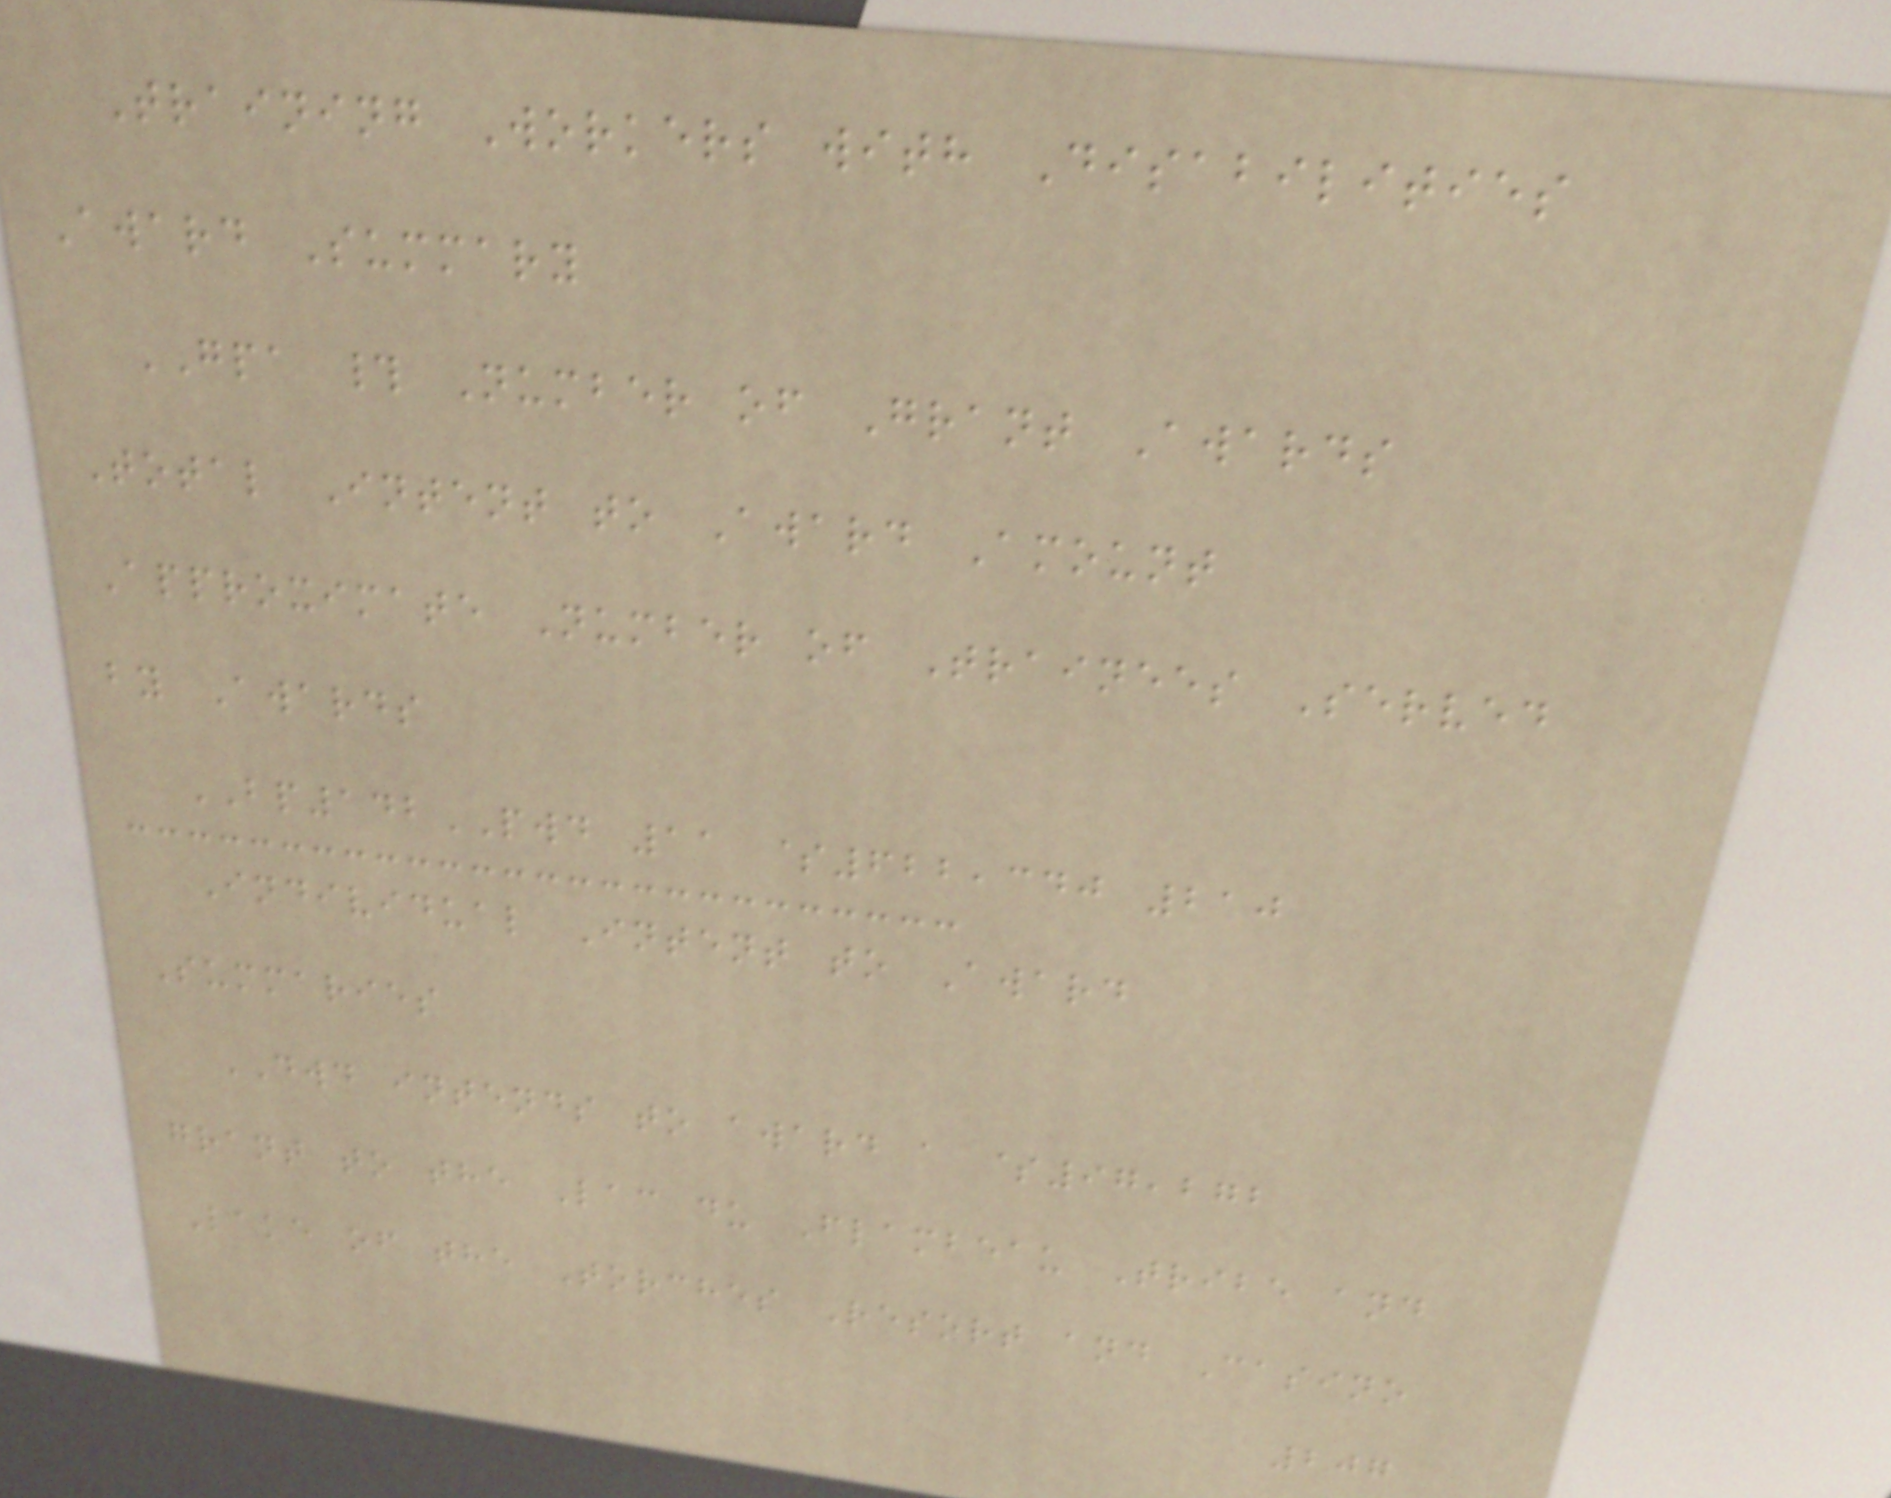Training Workers with Disabilities
Award Summary
GPA # Number of Grant Awards
Total Intent to Award Amount
Approximate Number of Trainees Served
by Awards
BP142PWD 11 $622,340 210
Individual Intent to Award
Summaries
DWD intends to award a $97,272
grant to the Lac du Flambeau Tribe and
Lake of the Torches Resort and Casino
207
